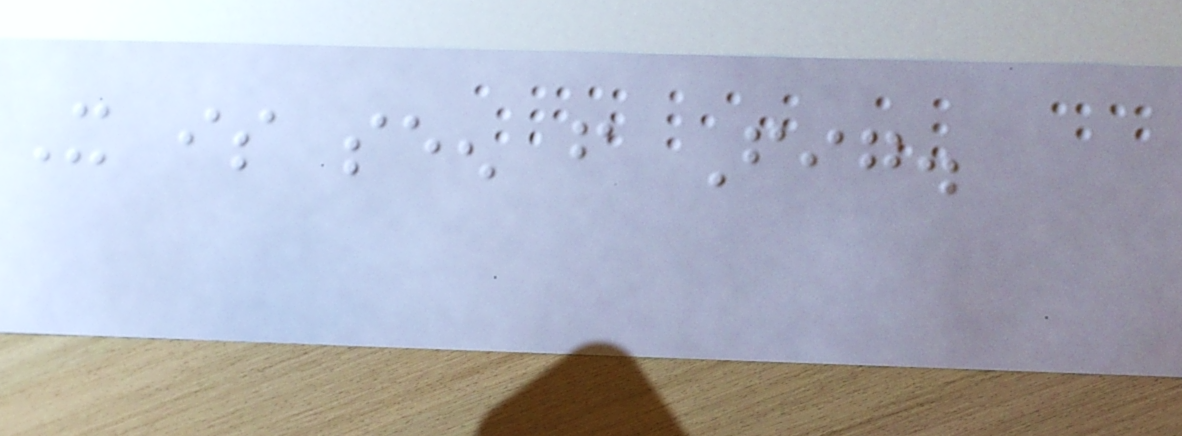It is seen from Fig.
